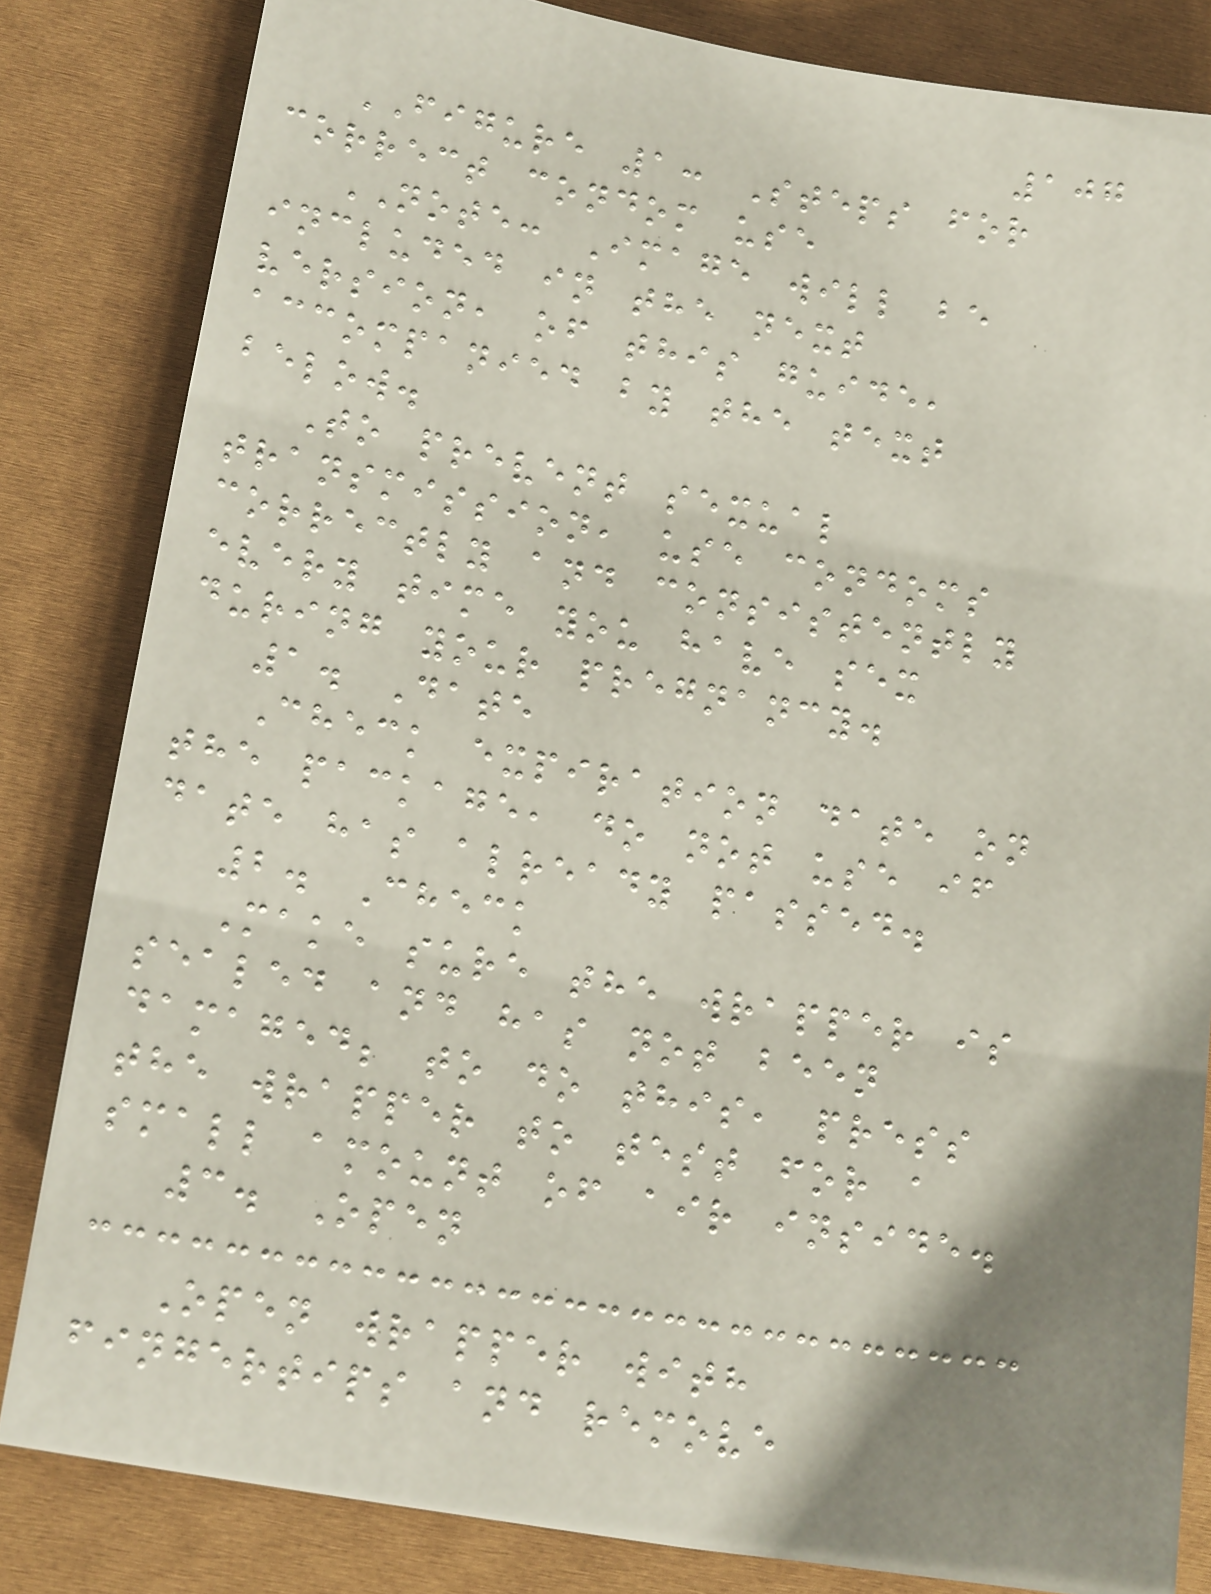107
FIGURE 1: Steps for
correct condom use
NOTE: Image will be
included in the next
version, of this guide,
accompanied by the text
below.
To prevent sexual
transmission, use condoms
correctly and consistently
every time you have sex
during your pregnancy.
1. Date
Check expiration date on
the package, do not use if
date has already passed.
2. Check
Make sure the wrapper is
sealed and has not been
damaged; to do this, press
the wrapper to test for a
small amount of air inside.
3. Open
Open wrapper with
fingertips and remove
